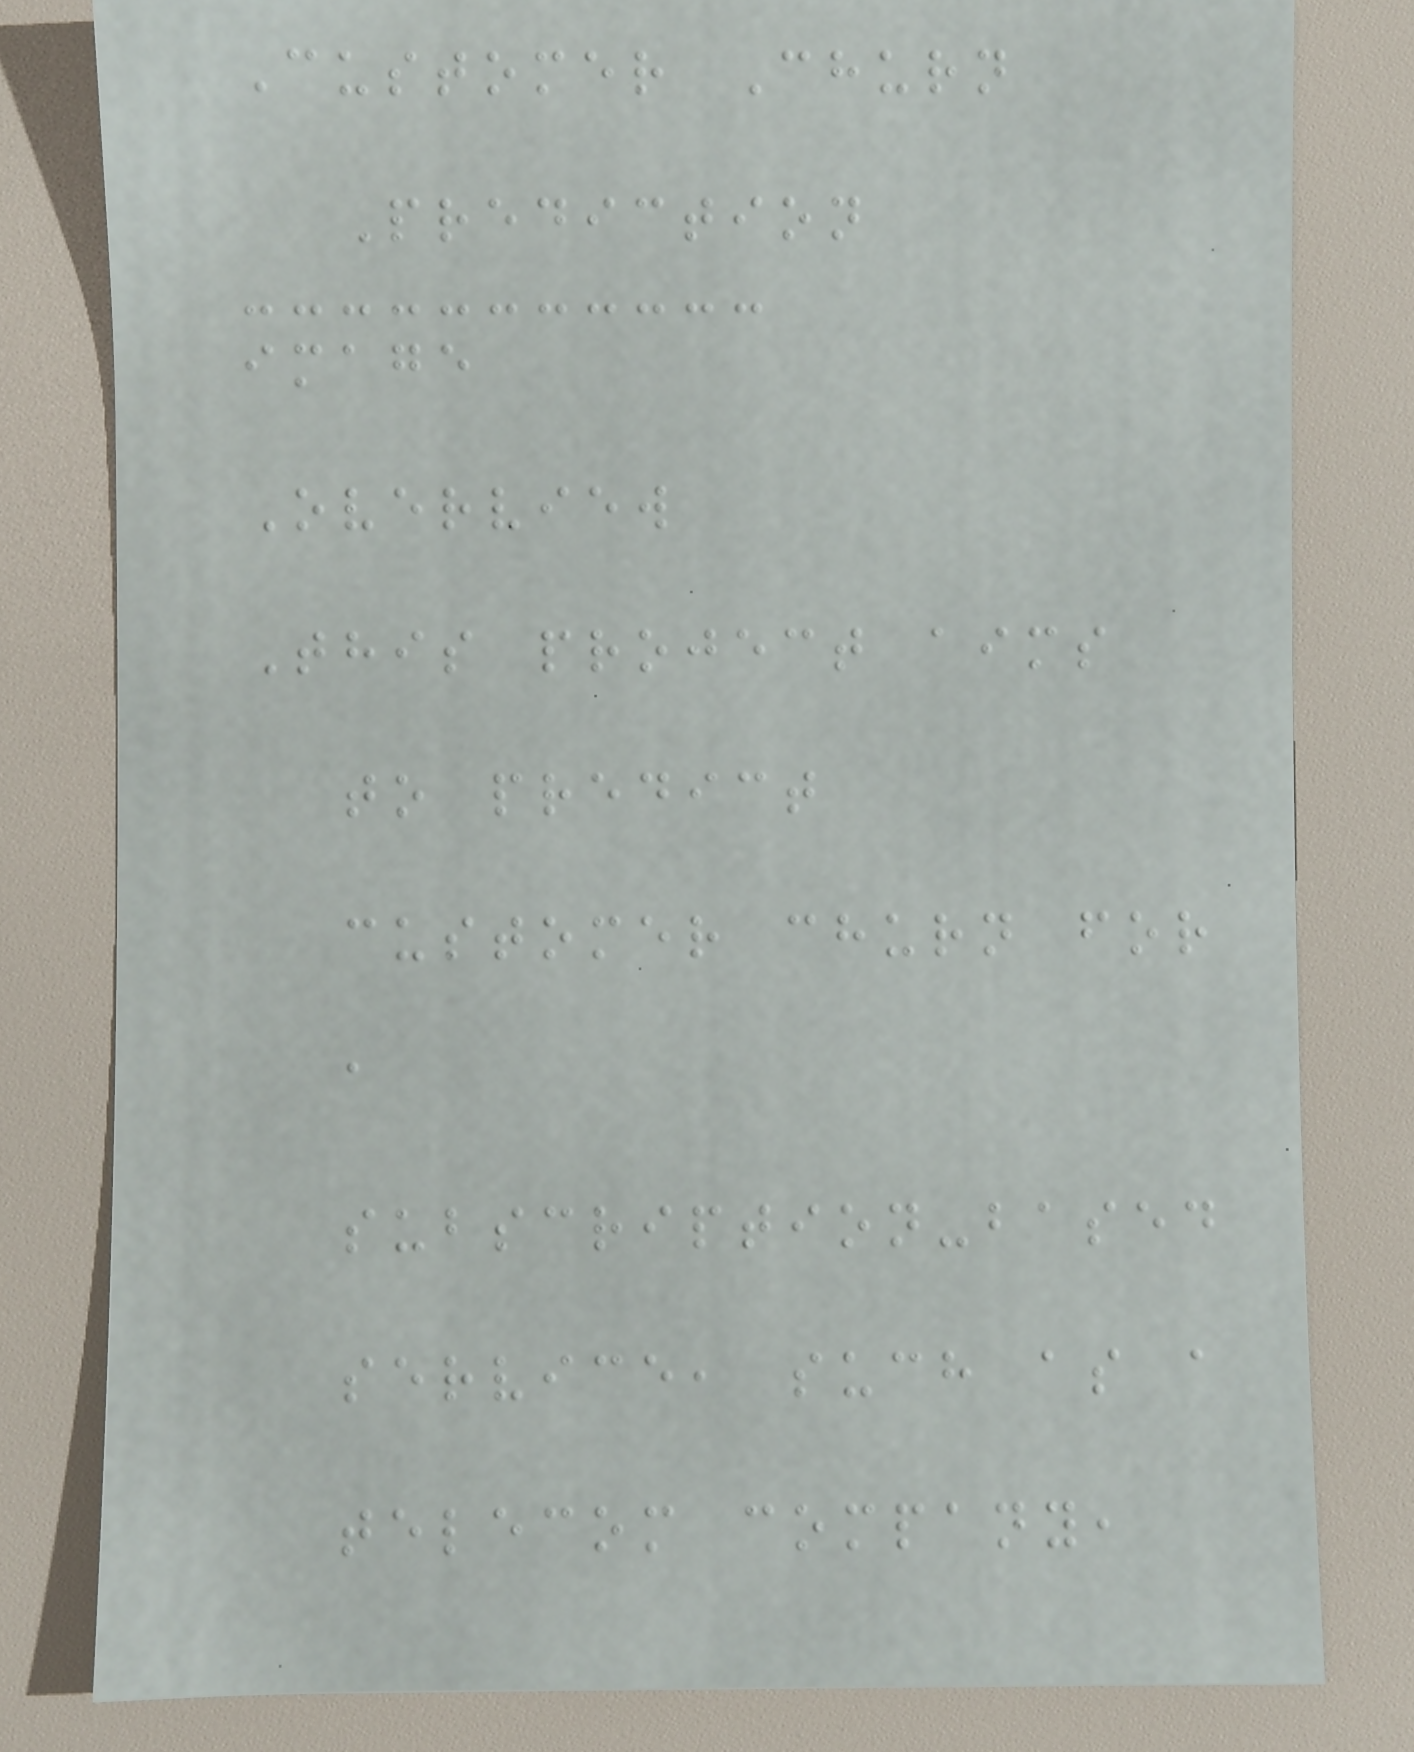Customer Churn
Prediction
image
Overview
This project aims
to predict
customer churn for
a
subscription-based
service, such as a
telecom company,
